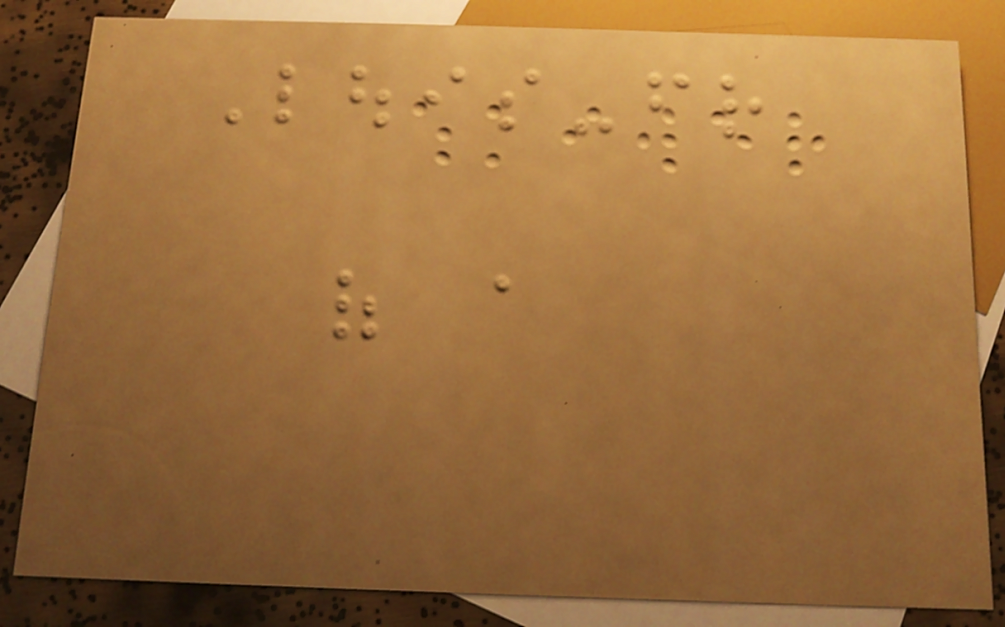Louis-friend
of a
